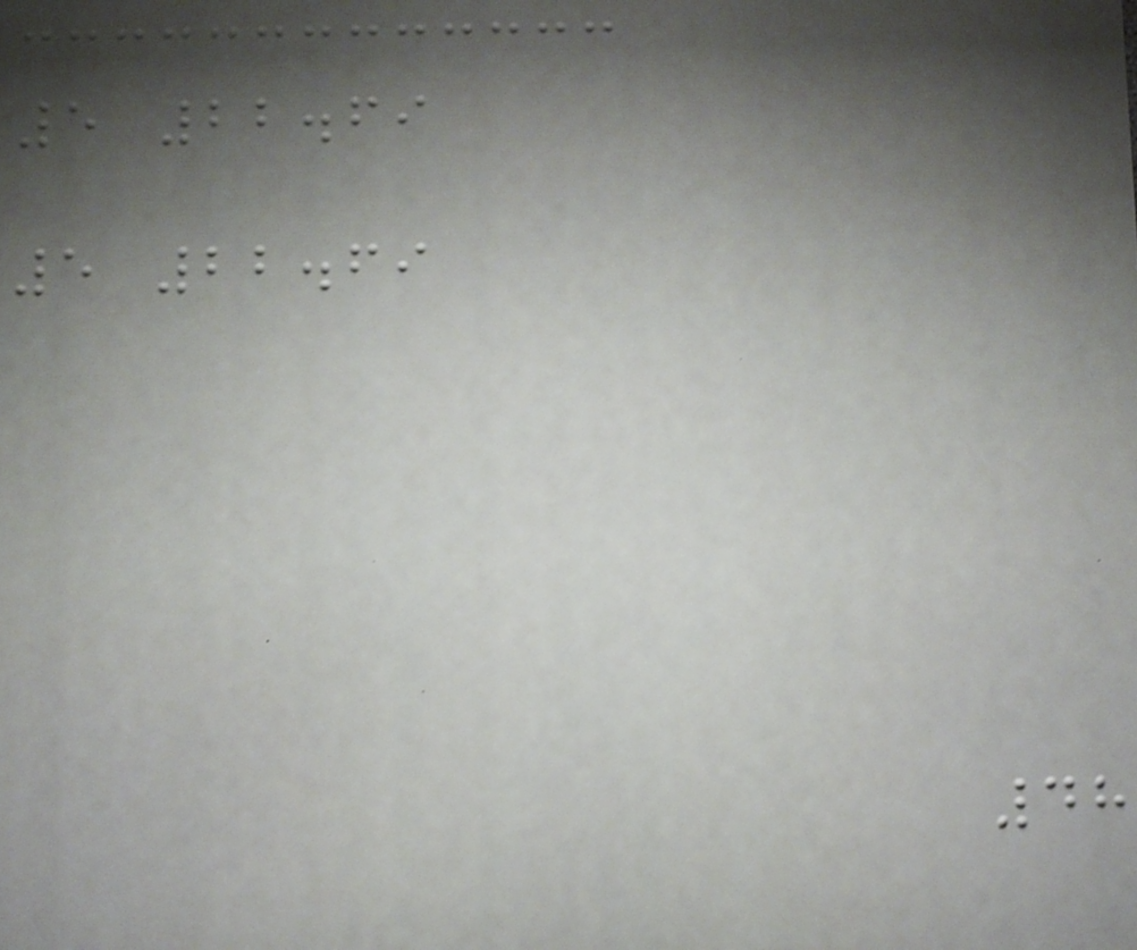5 22.69
5 22.69
48
